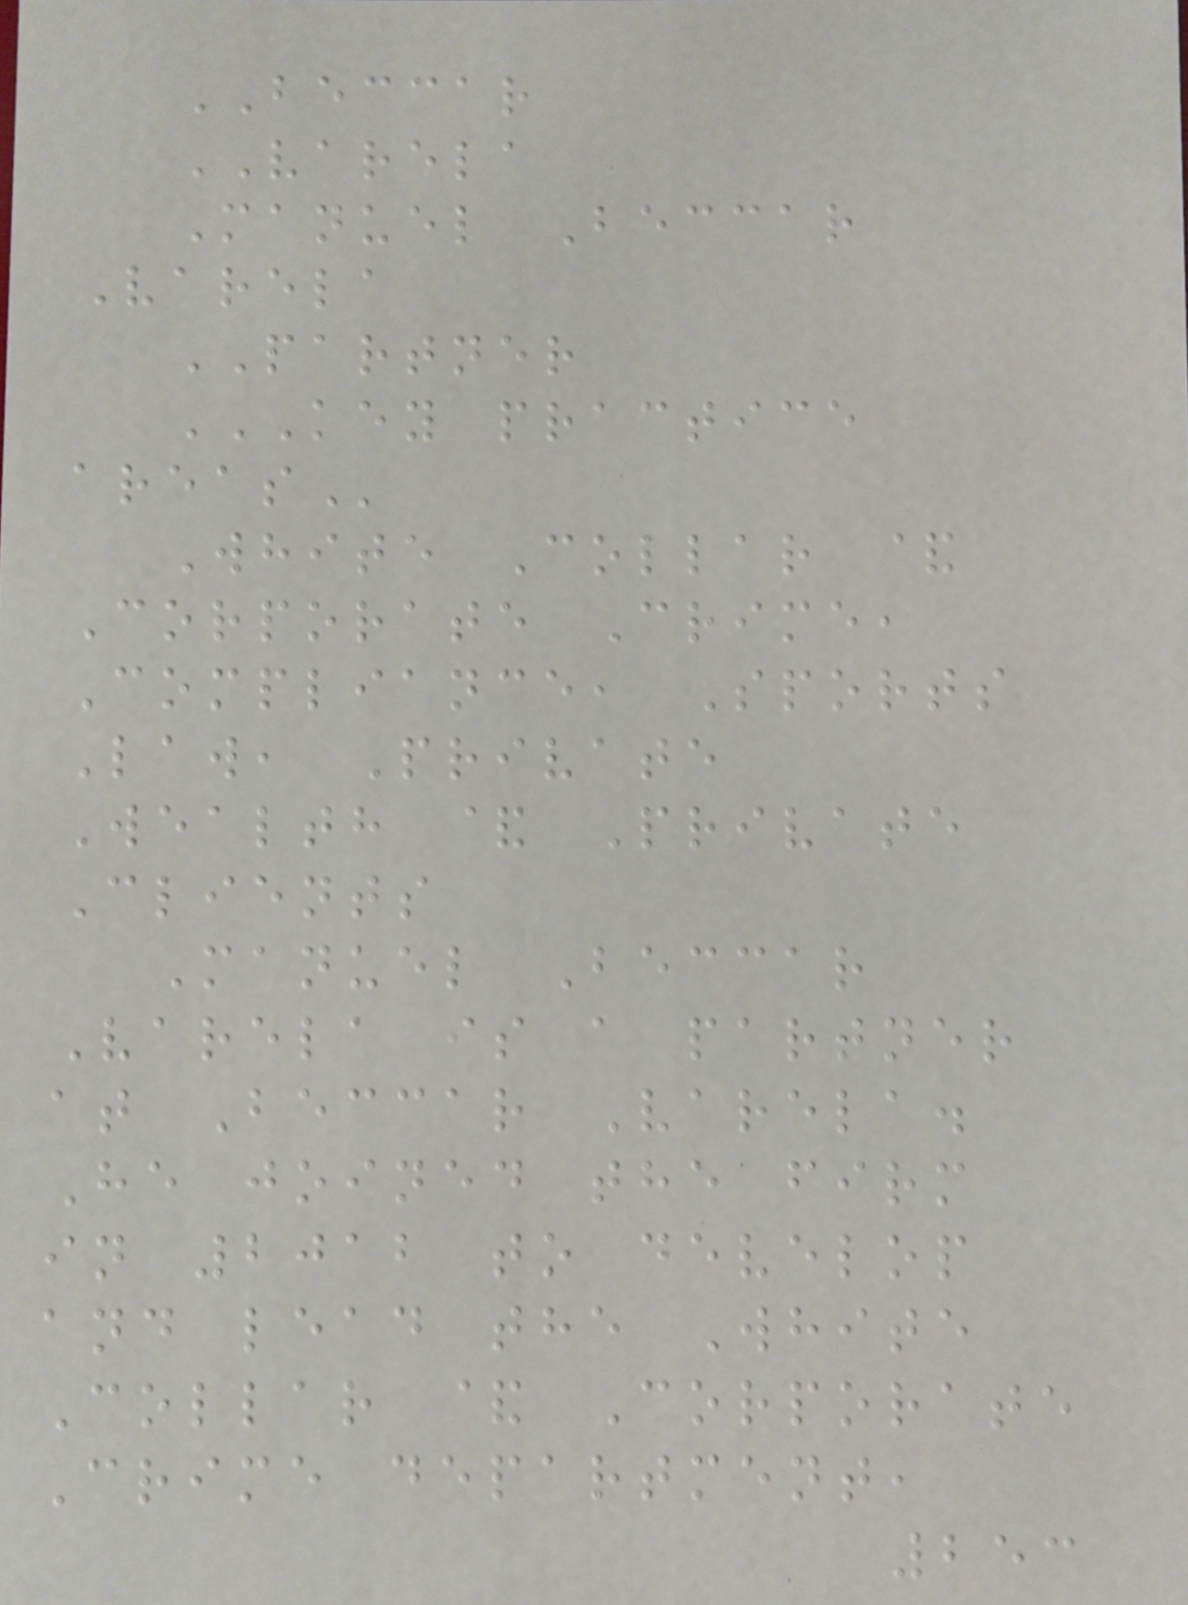BECCAR
VARELA
Manuel Beccar
Varela
PARTNER
KEY PRACTICE
AREAS
White Collar &
Corporate Crime,
Compliance, Sports
Law, Private
Wealth & Private
Clients
Manuel Beccar
Varela is a partner
at Beccar Varela.
He joined the firm
in 2012 to develop
and lead the White
Collar & Corporate
Crime department,
253
